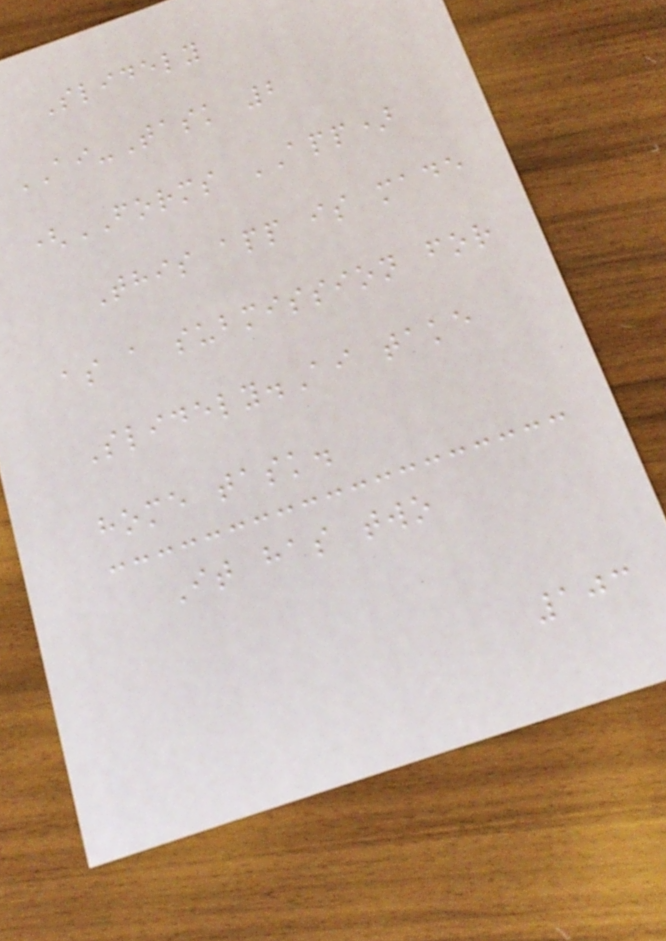Slidely
AI-Task 2
(FORMS APP)
This app is made
as a submission for
Slidely.Ai take
home task.
It has two
103
